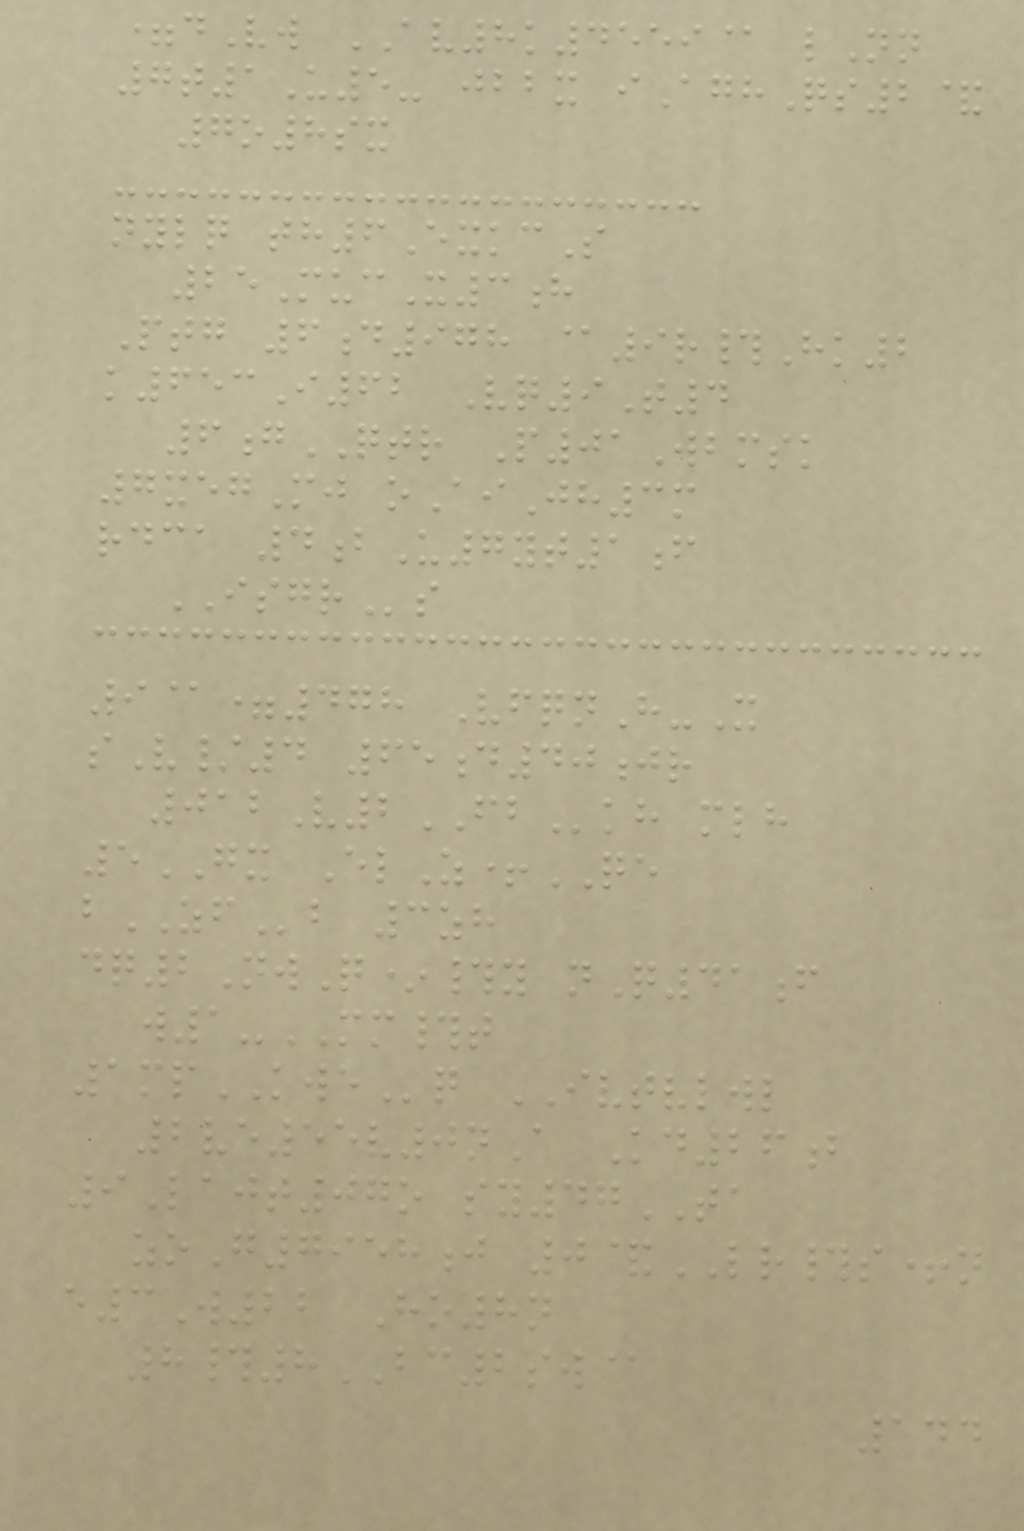=dVw AV8k4559@ lNn
7t1U5- jbbx iAghQs2&
7o8sx
nylq th6ExkcS
25MucX3h
Ptg 6d978 @9r#Hk2
k653I62 Vq9T4
6gQTR P01Wbmsk
7xegMj oAiJh3m
rdca 4bU7yt1f
ISGRs
9@=478 VfqnH-X
sV/4 65d40jr
012V2FBkh mlh
5GX ElZ+QE
bZFb 3zh
dq2NwQ*#y nQ41f
w1-MM#t
1mpKWEq IVTVLWL
2ve55v0nA Kd26b
9Lajt07o sy47TA
zoG7958j 0&LR#s+n
e3W22 Ho8n
8#8BC2sw@
144
